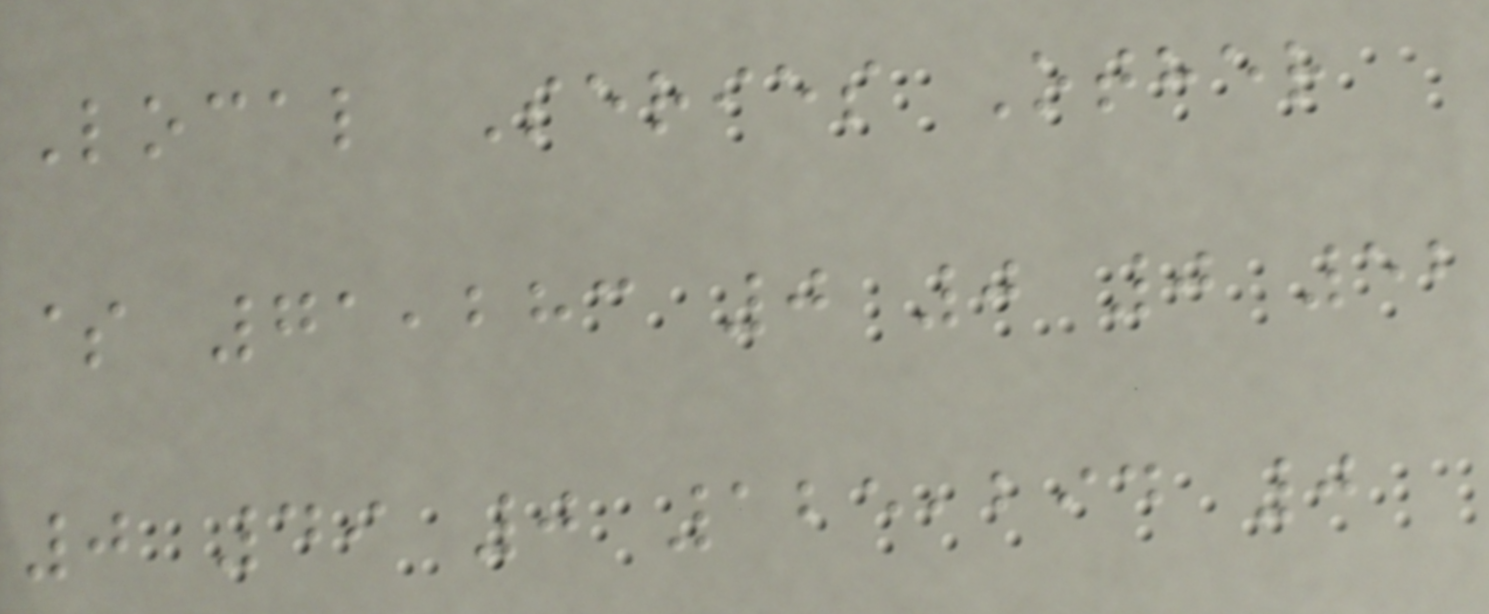Local Series Other
$ 71,283 0 0 0 52
0 49 0 125,294 0
